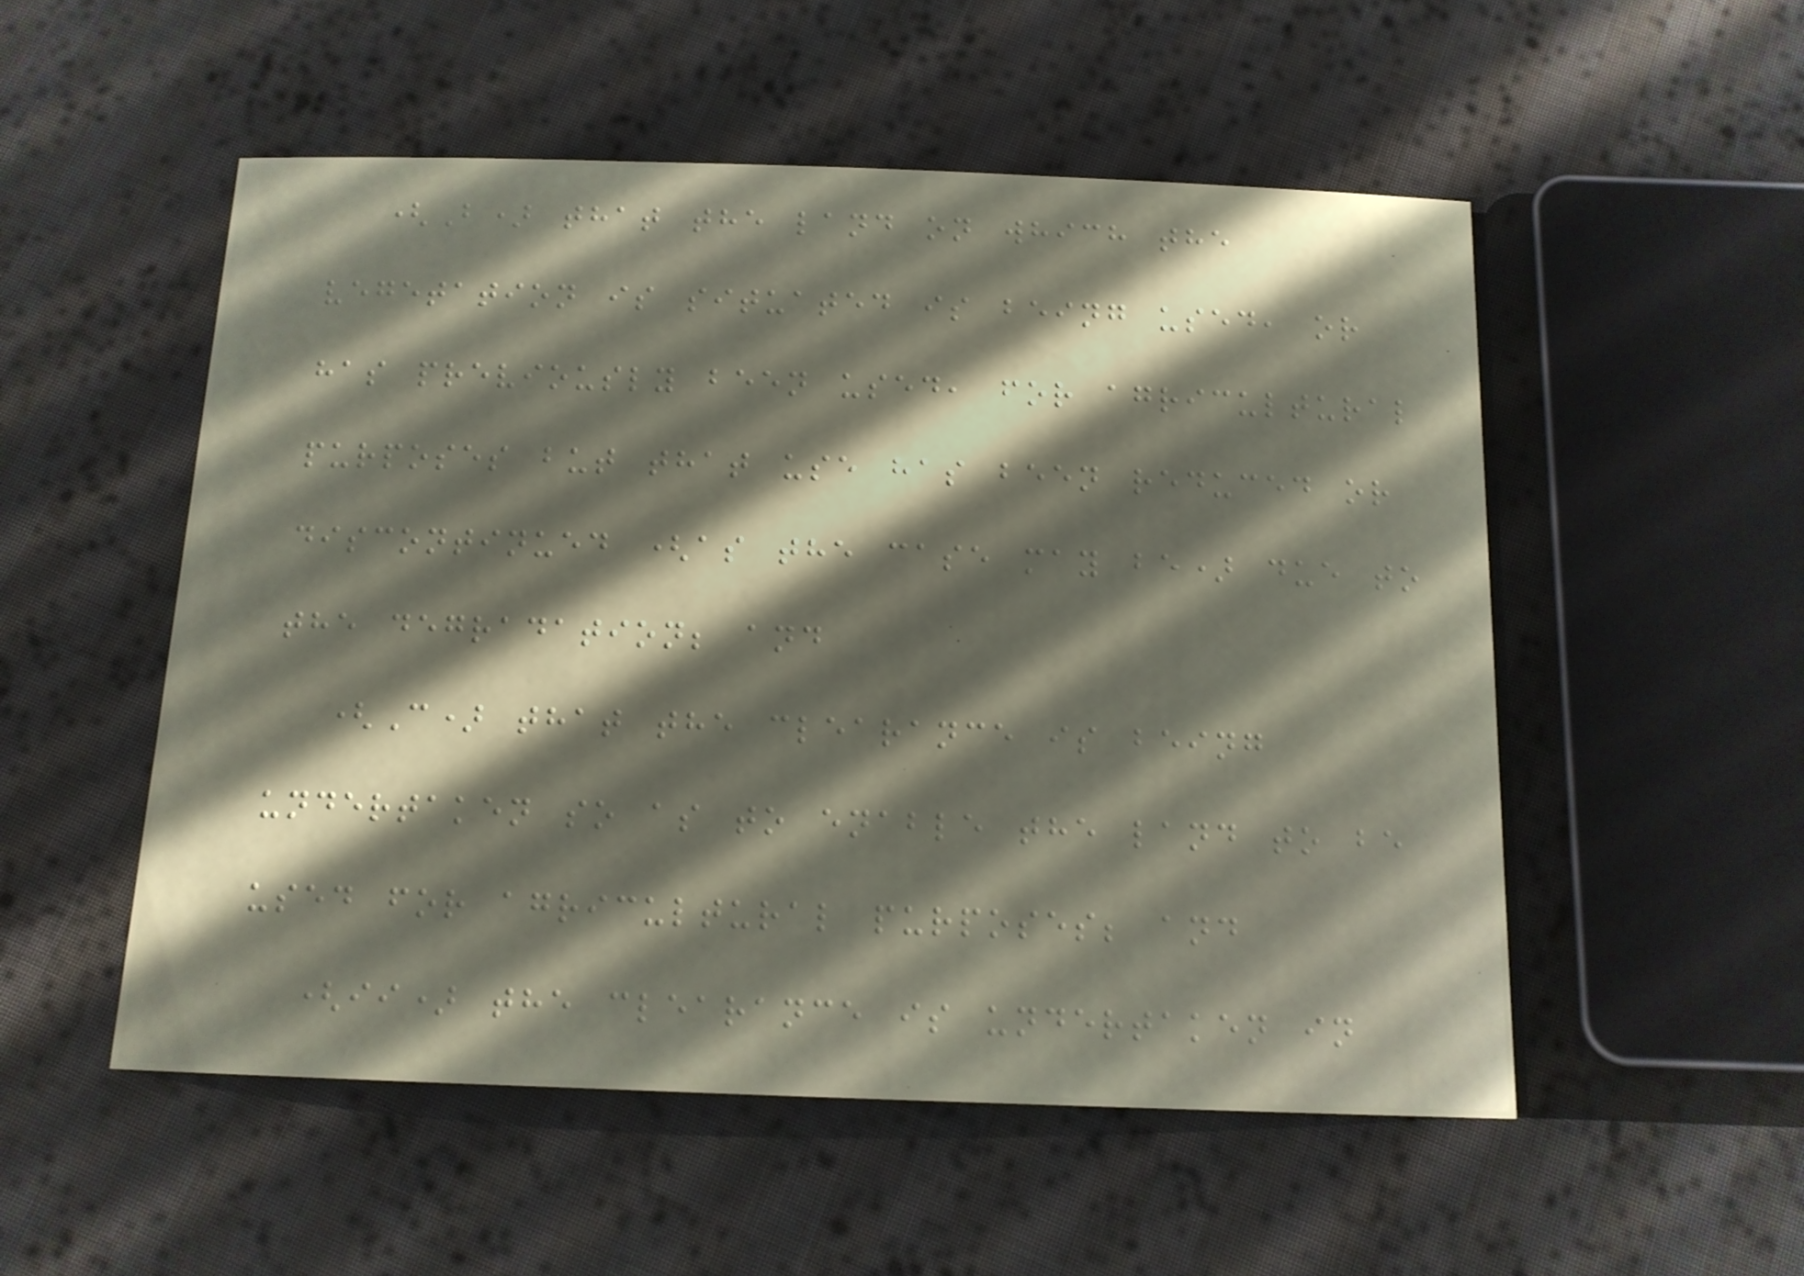(B) that the land on which the
vegetation is situated is being used, or
has previously been used, for agricultural
purposes but that use has been reduced or
discontinued (as the case may be) due to
the degradation; and
(C) that the clearance is being
undertaken so as to enable the land to be
used for agricultural purposes; and
(ii) the clearance is undertaken in
